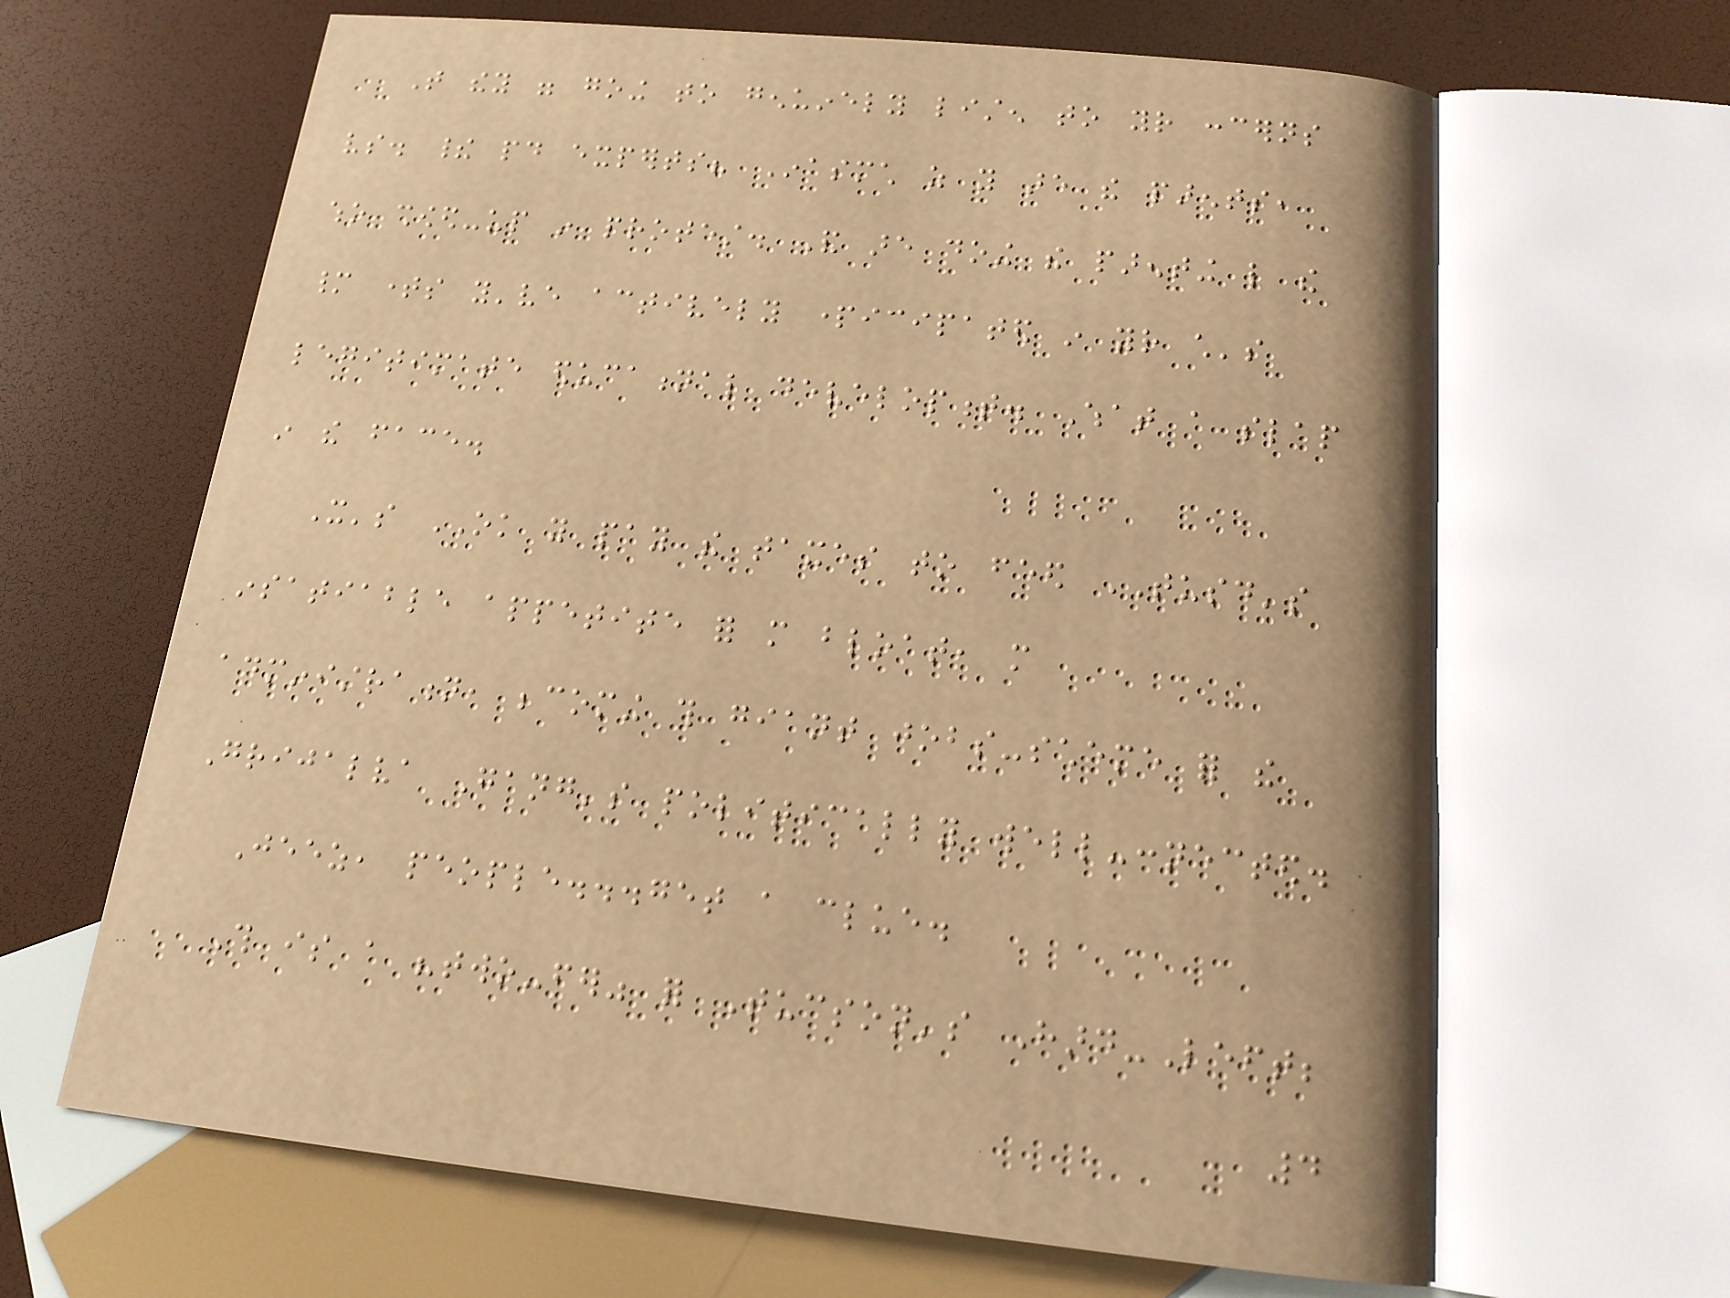That they were going to genuinely listen to your concerns
vs. their paid experts? Inasmuch as you are the parents,
who showed-up in protest. And are doing the parenting like the
many times you've actively participated in your child's
legitimate educational development. What a slap
in the face.
It's OK you pay the taxes to feed TUSD's
insatiable appetite for more bloat, more
administration, becoming this giant jobs-scheme for the
Grijalva Gang's politically well-connected.
Jeez, people...get a clue.
This is a "two-fer" for Tucson's Hard-Left;
4
